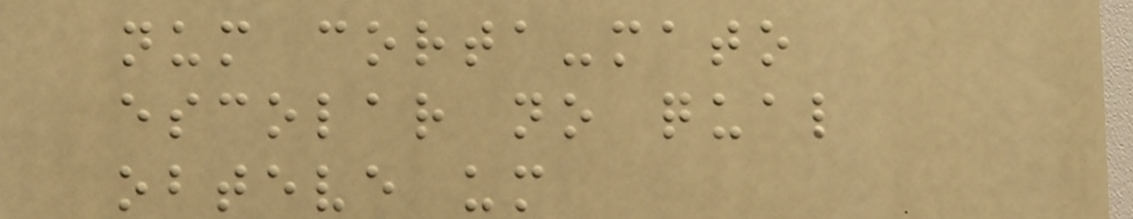num corta-mato
escolar no qual
obteve um
